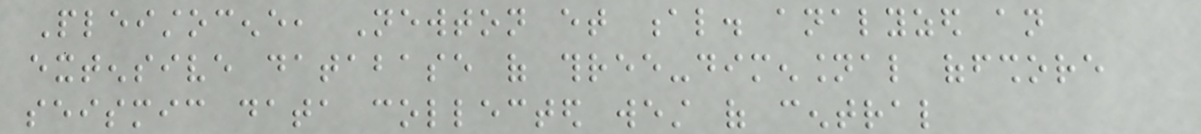Pleistocene, Newton et al. analyzed an
extensive database of three-dimensional offshore
seismic data collected west of central
